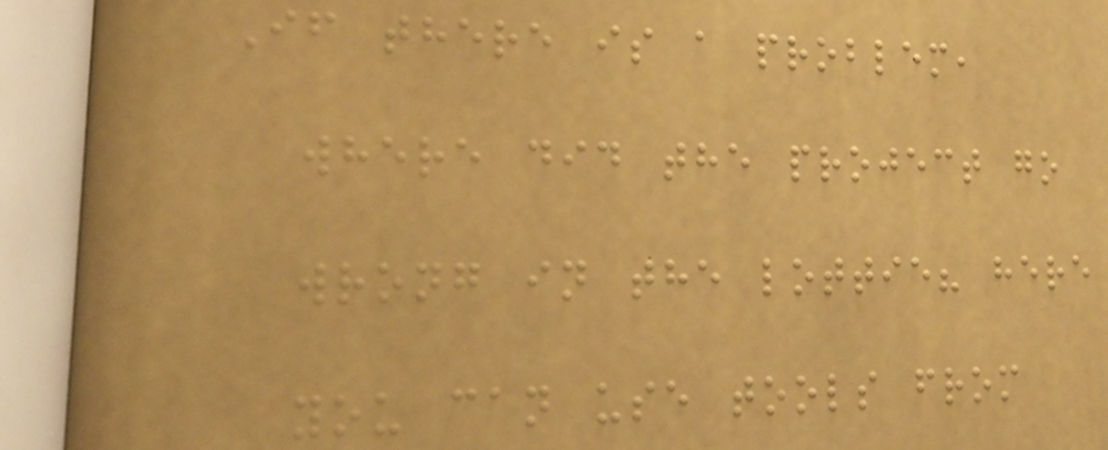If there is a problem,
where did the project go
wrong in the lottie? here
you can use tools from
